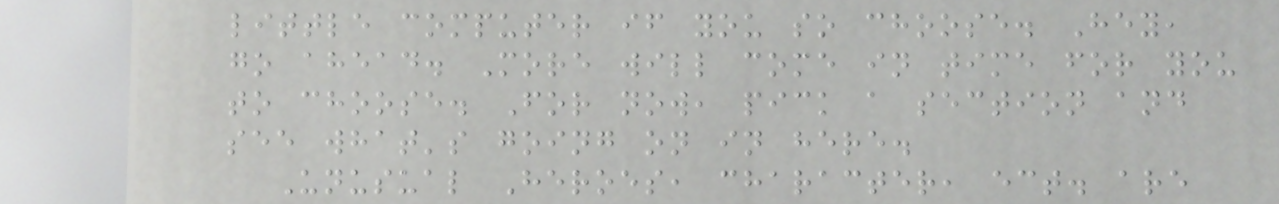little computer if you so choose. Hey,
go ahead. More will come in time for you
to choose. For now, pick a section and
see what's going on in here.
Unusual Heroes, character, ect. are
